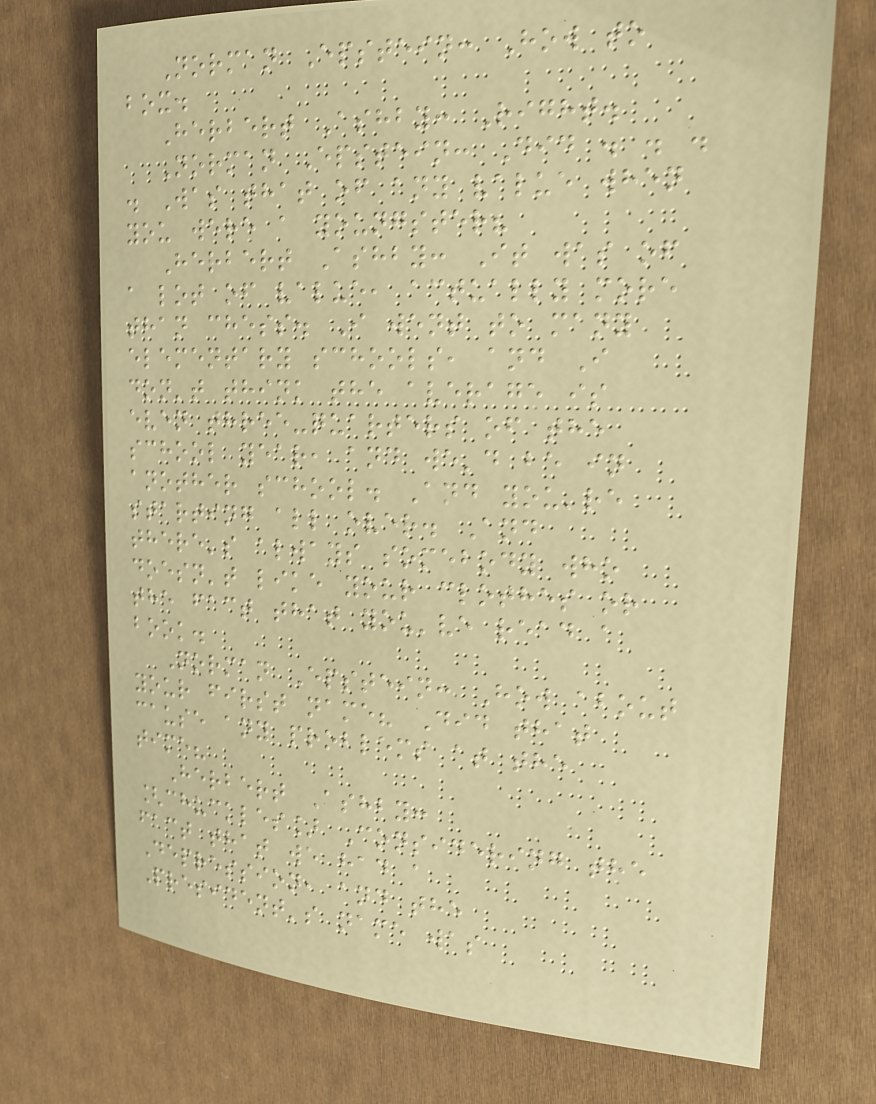Norman Epstein: How to
box.
Herbert Ashby: Right.
Norman Epstein: Did . . .
. Was that of any value when
you were a youngster?
Herbert Ashby: It was of
a lot of value, actually more
than chess. I went to many
elementary schools, and I
don't think the average is
even three-quarters of the
school year, and we'd be in
another school. And you're
starting all over. And
there's always somebody who
doesn't like your clothes or
the fact that you've read a
book.
Norman Epstein: How about
your first name? Did that
cause any problems at the
time?
Herbert Ashby:
[chuckles] Considering the
fact that we had a
Depression, and the
President's name was
